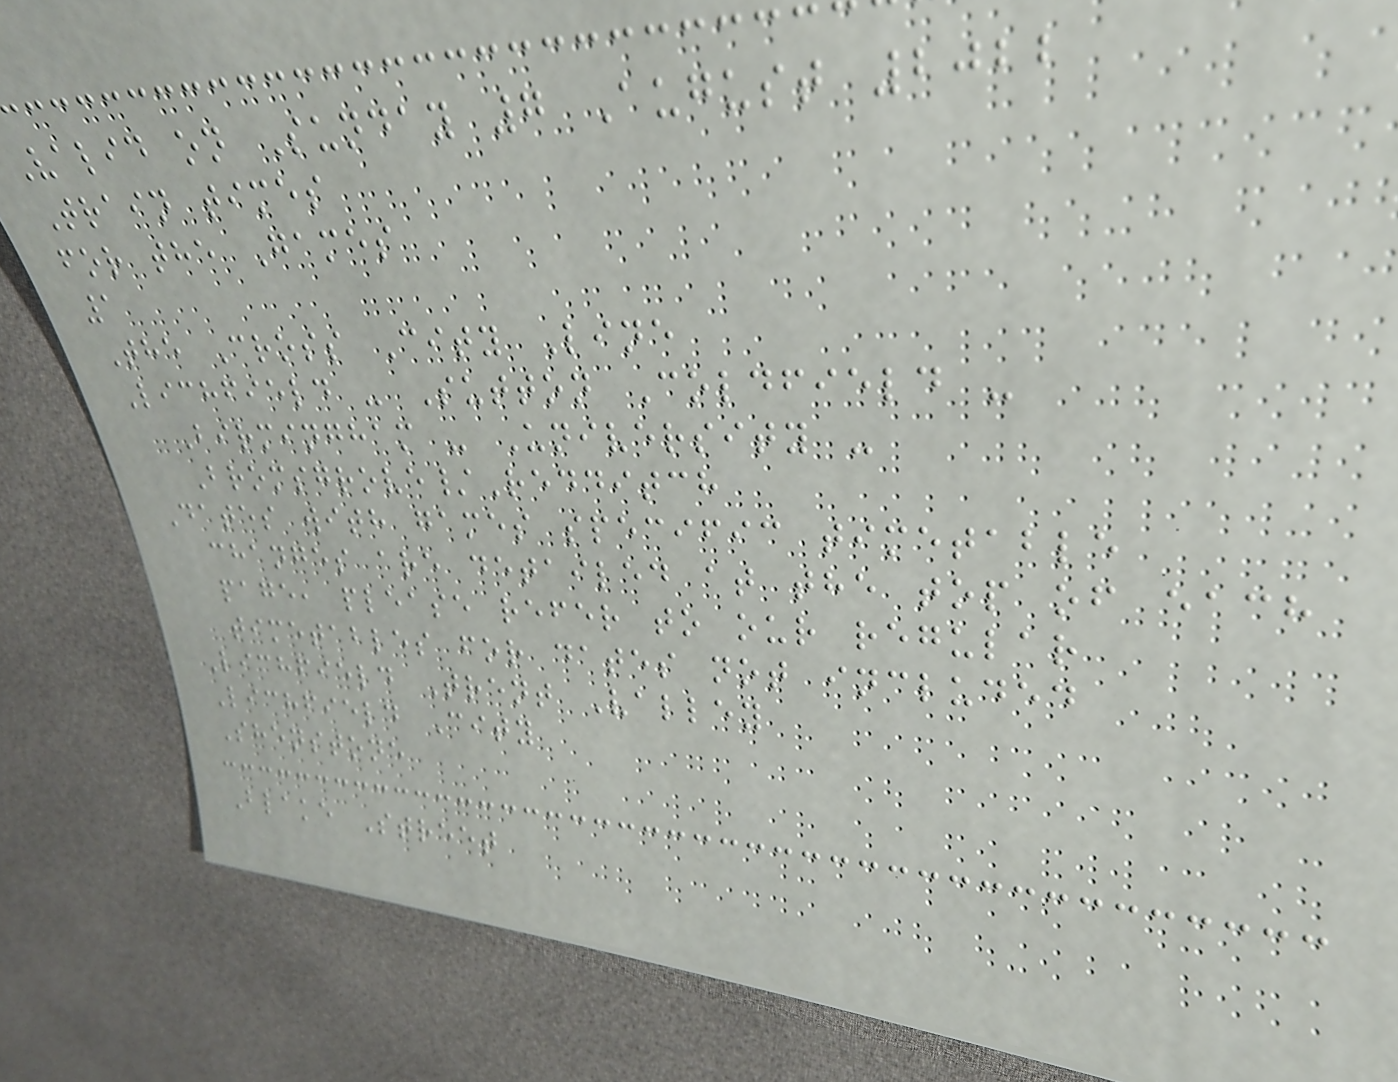Valid on Sunday 7 August 2022
Train times
for the Games
1
The Cross City Line
Lichfield - Sutton Coldfield -
Birmingham - University -
Bromsgrove/Redditch
Dates with games specific timetable
changes are detailed at the top of each
page, please refer to our regular
timetables for dates not included
Lichfield Trent Valley
Lichfield City
Shenstone
Blake Street
